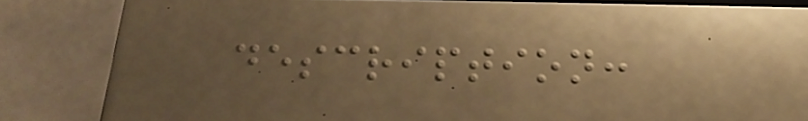description:
